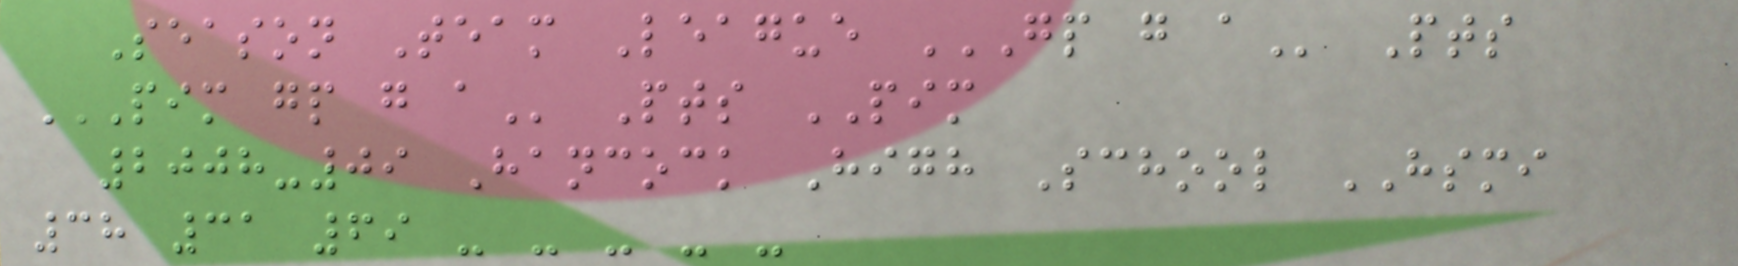Season Team League GP G A Pts
PIM GP G A Pts PIM
2008-09 Hancock High School HSMI
38 31 69 - - - - -
